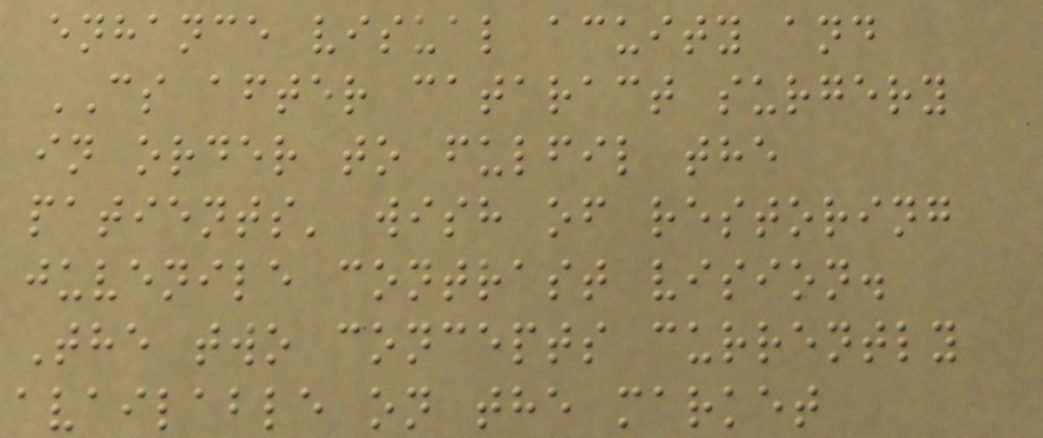enhance visual acuity and
CS after cataract surgery
in order to fulfil the
patients' wish of restoring
juvenile contrast vision.
The two concepts currently
available on the market
